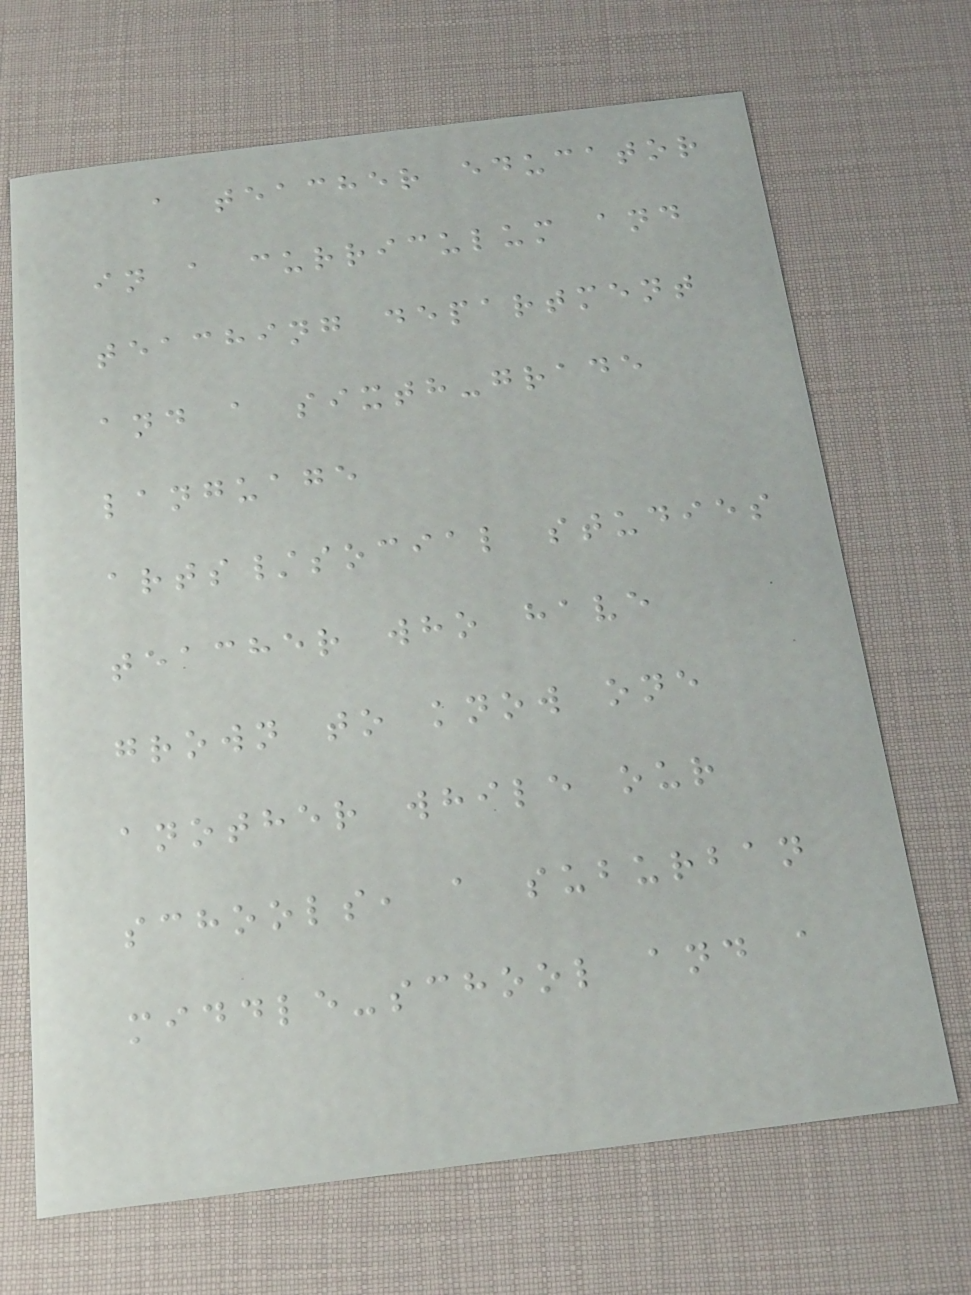a teacher educator
in a curriculum and
teaching department
and a sixth-grade
language
arts/social studies
teacher who have
grown to know one
another while our
schools, a suburban
middle-school and a
